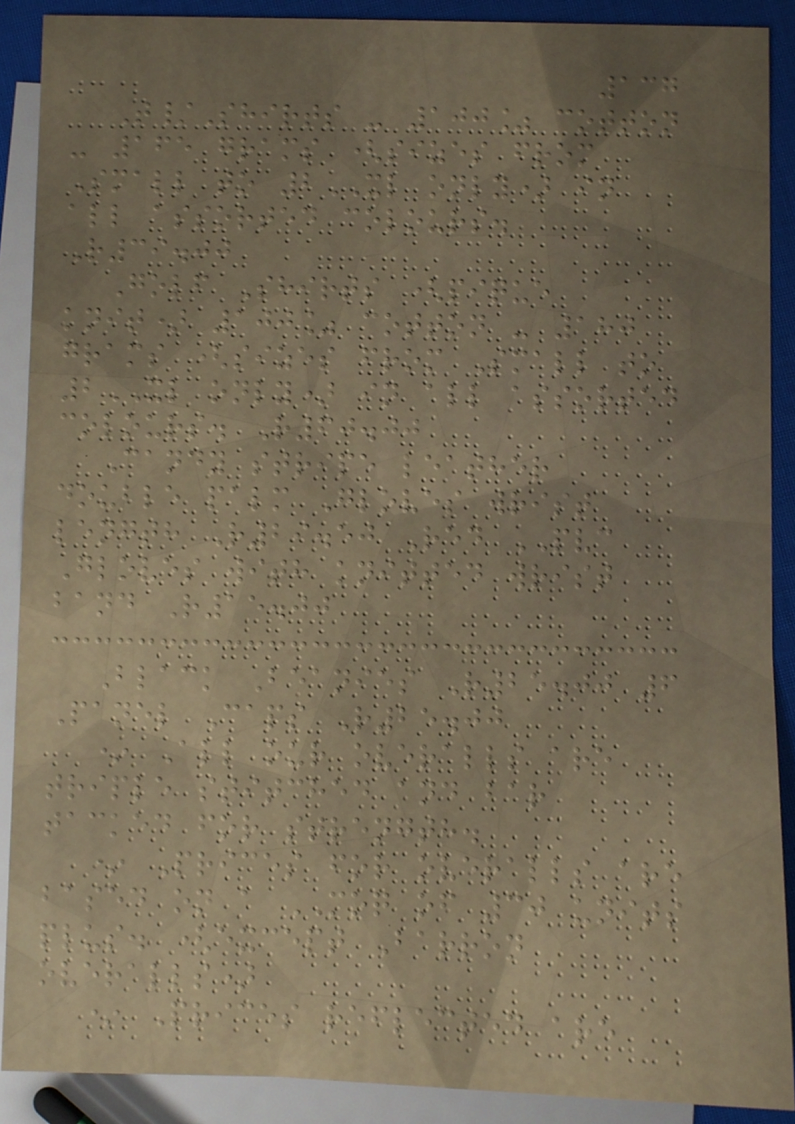137
T/Shirts - 100% cotton
- 165 grams (sizes from
Small to 2XL only) in
all assorted colours.
R39.00
Golf Shirts (pique
knit) 100% cotton - 180
grams (sizes from Small to
2XL only) in all assorted
colours. R60.00
Candy stripe leather
double palm Gloves wrist
length R29.50 Red PVC
Gloves with knitted wrist
band R15.00
Black Beanies R25.00 6
Panel Caps R25.00
* All our overalls are
triple stitched and bar
tacked for strength.
* Prices for overalls are
based on a MOQ of 30 units
plus. (except Barron
overalls)
* Prices reflected are
